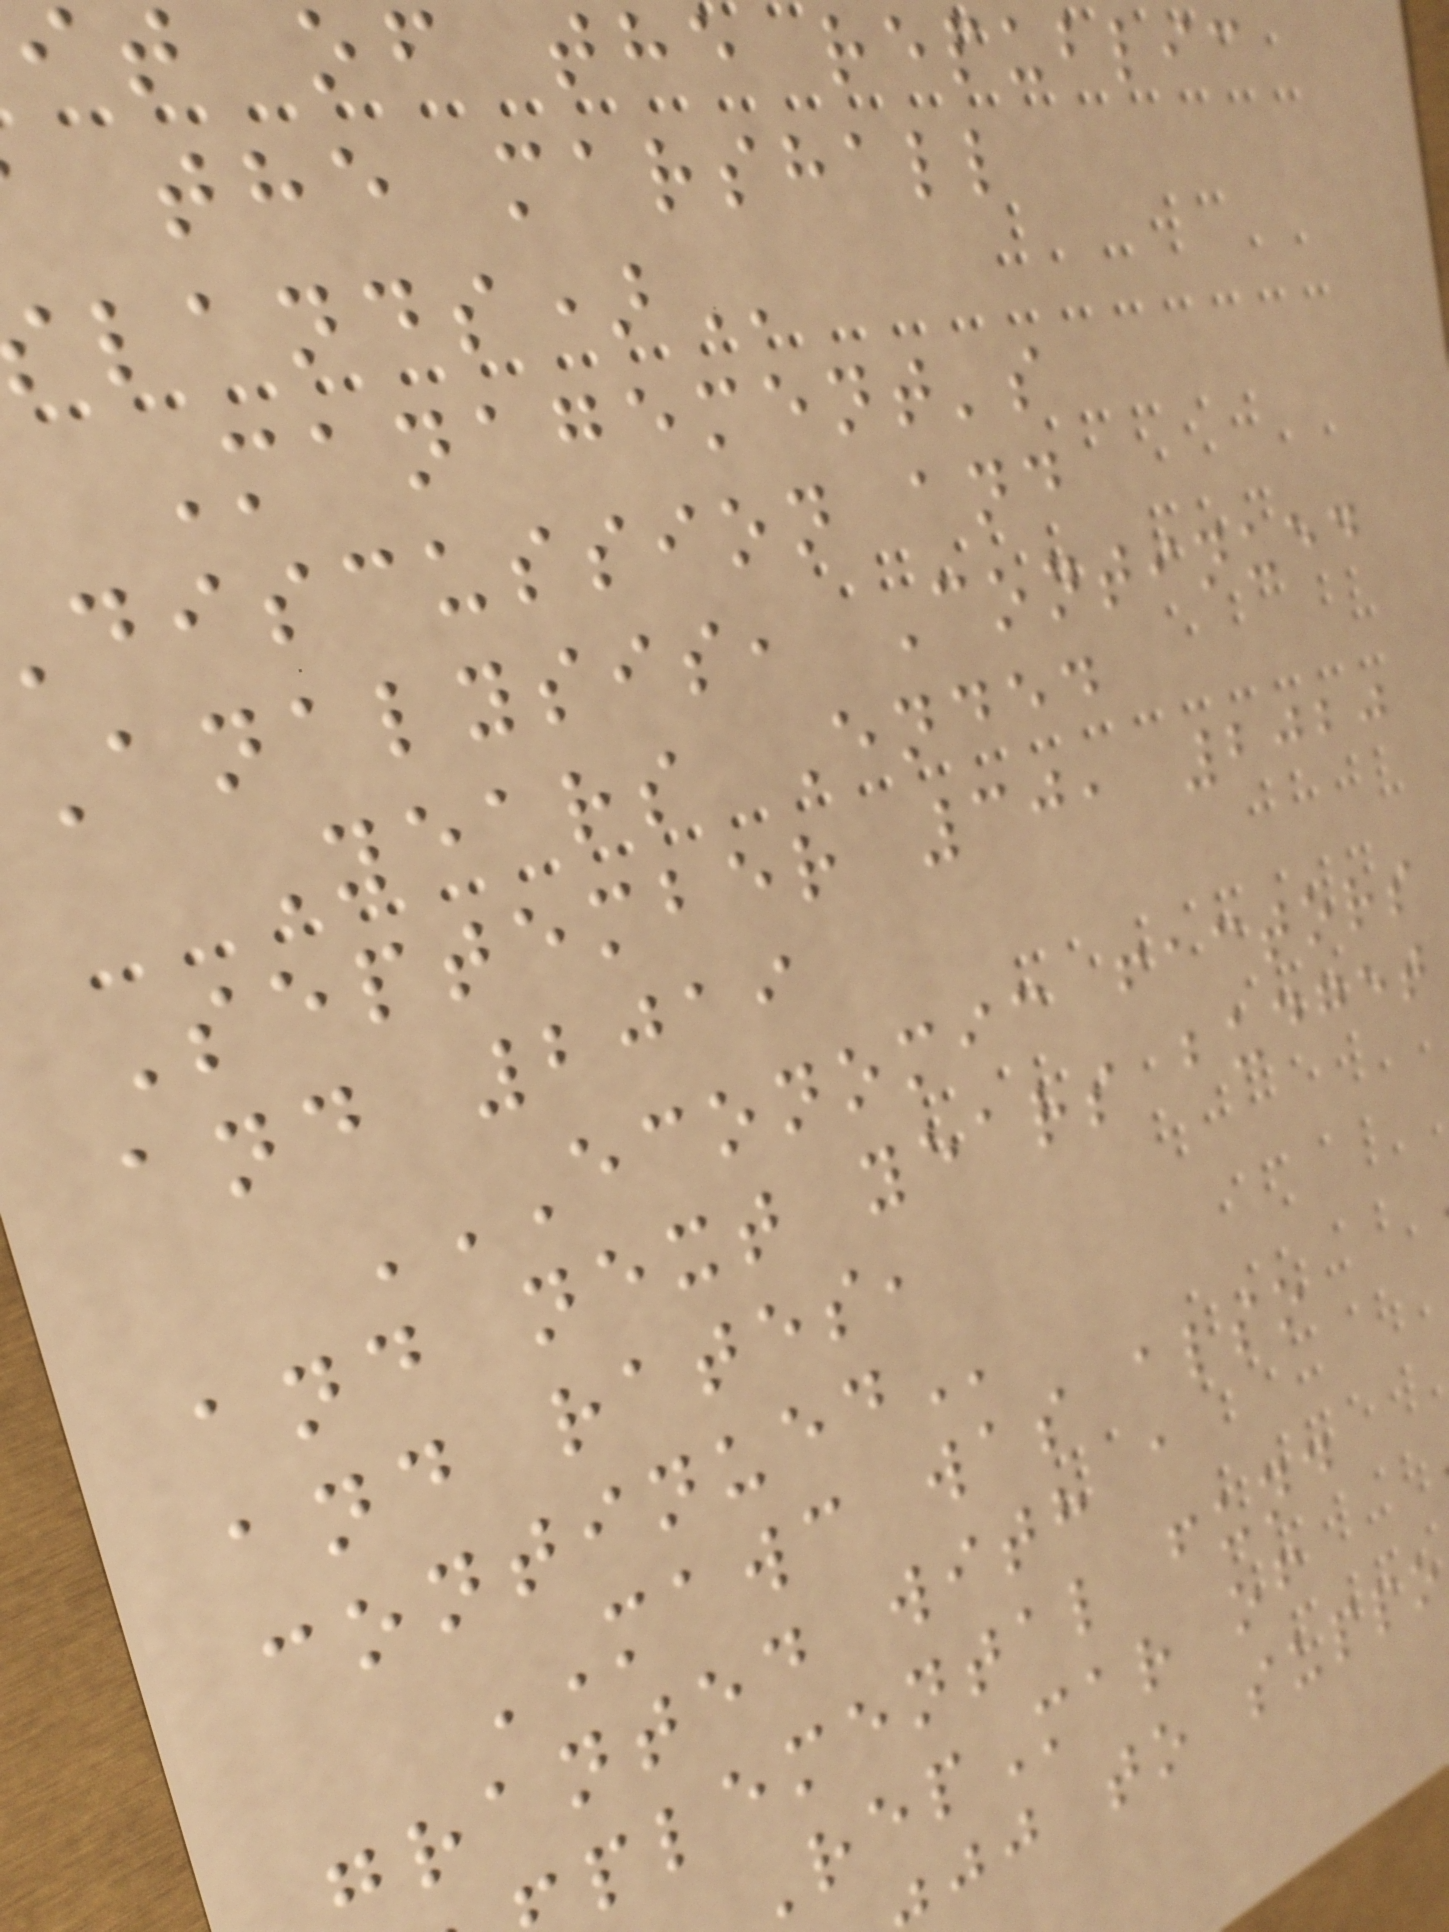it of the republic
the marshall
Management's
discussion and
Analysis, Continued
Years Ended
September 30, 2020
and 2019
ECONOMIC FACTORS
and next years budget
and rates,
MAWC was also
ranted with a
plemental fund
RepMar of
jj to suppo
